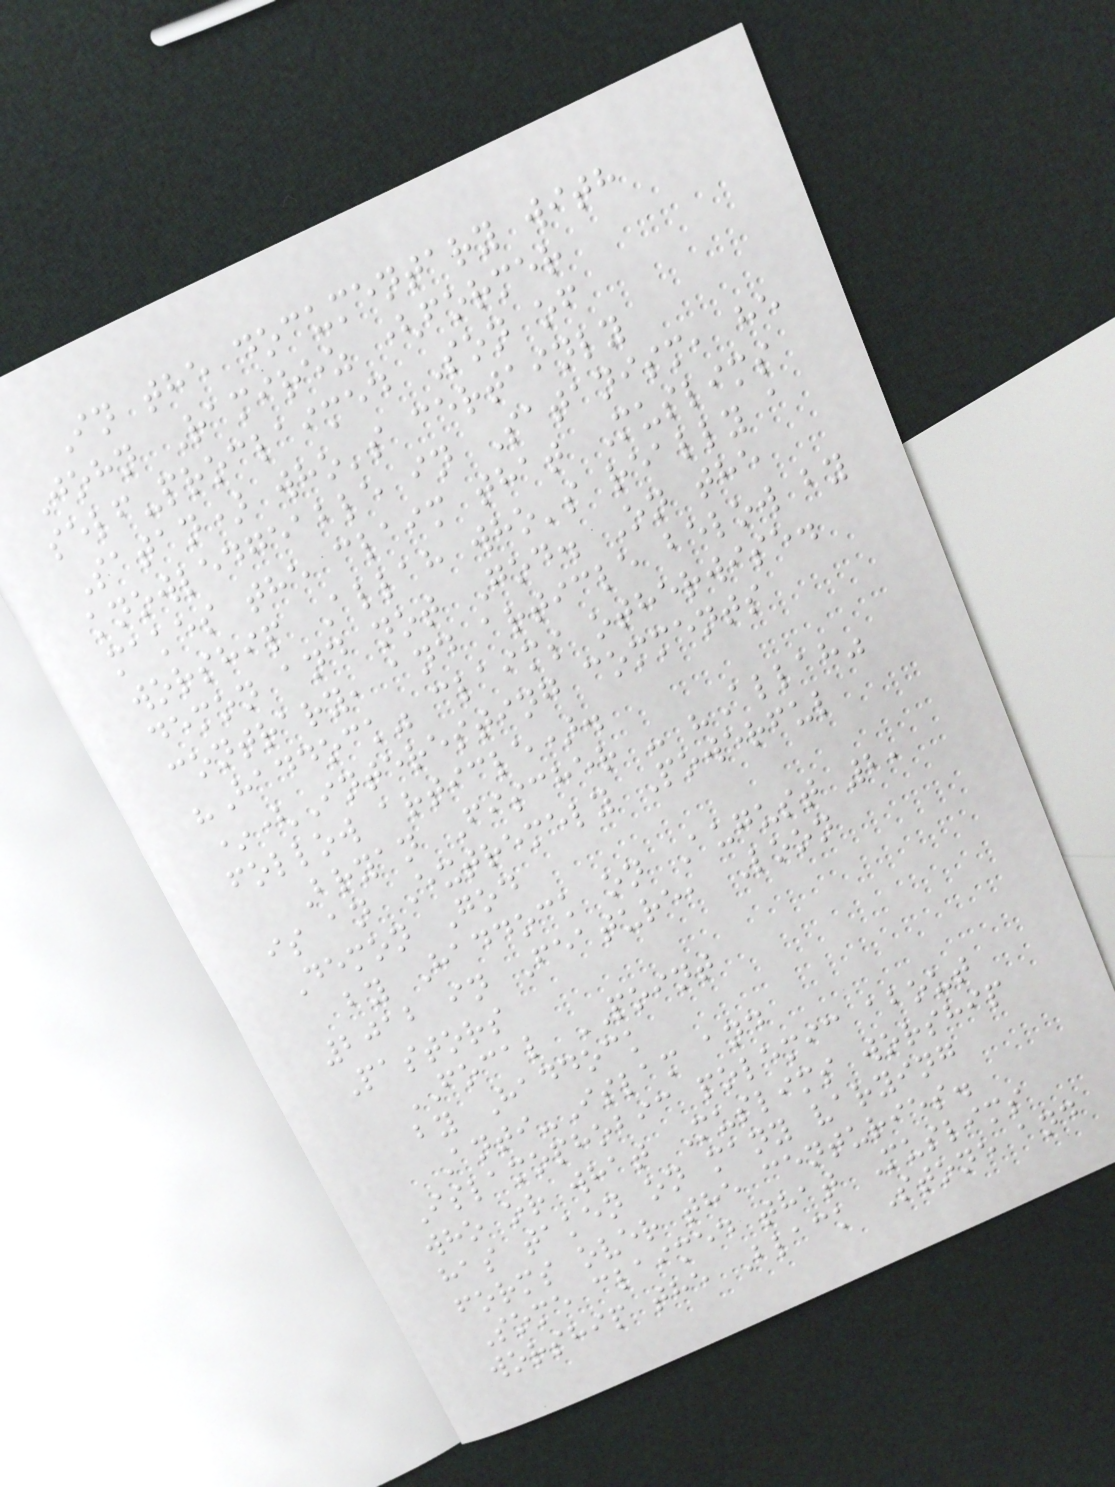In the documentary with
John Ramirez (former
self-proclaimed Son of
Satan) who's certainly
knowledgeable in Satanism, he
makes the claim that Muslims
worship Allah who's really a
demon and not God. On the
contrary, and article below by
"Haddock" claims otherwise.
*(Interesting comments
follow article).
Bryan Fischer - "Allah"
is an Extremely Powerful
Demon God
by Haddock on August 2,
2012 in Feature, Loon
Pastors
FOCAL POINT
by Haddock
Anti-Islam and
Islamophobic polemic about
who or what Muslims worship
has taken on many varying
forms over the centuries.
Some claimed that Muslims
worship the Black Stone and
